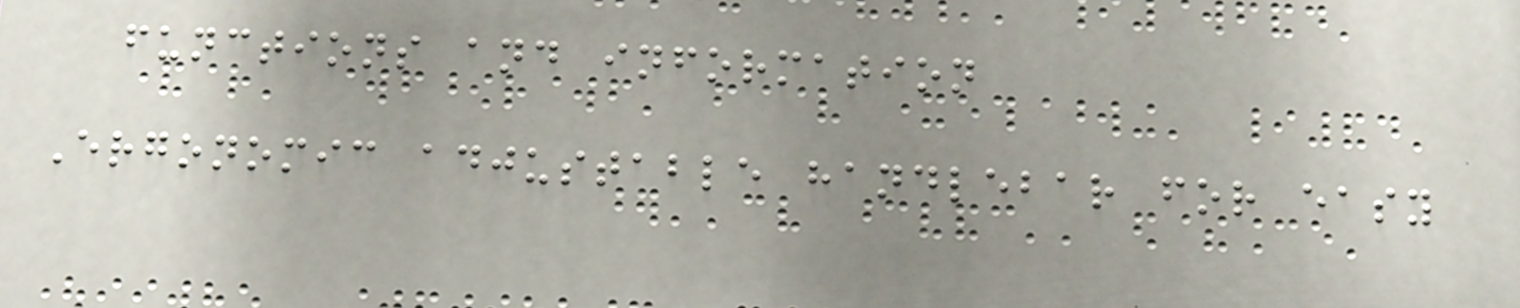functions and information
Ergonomic adjustable handlebar for easy
